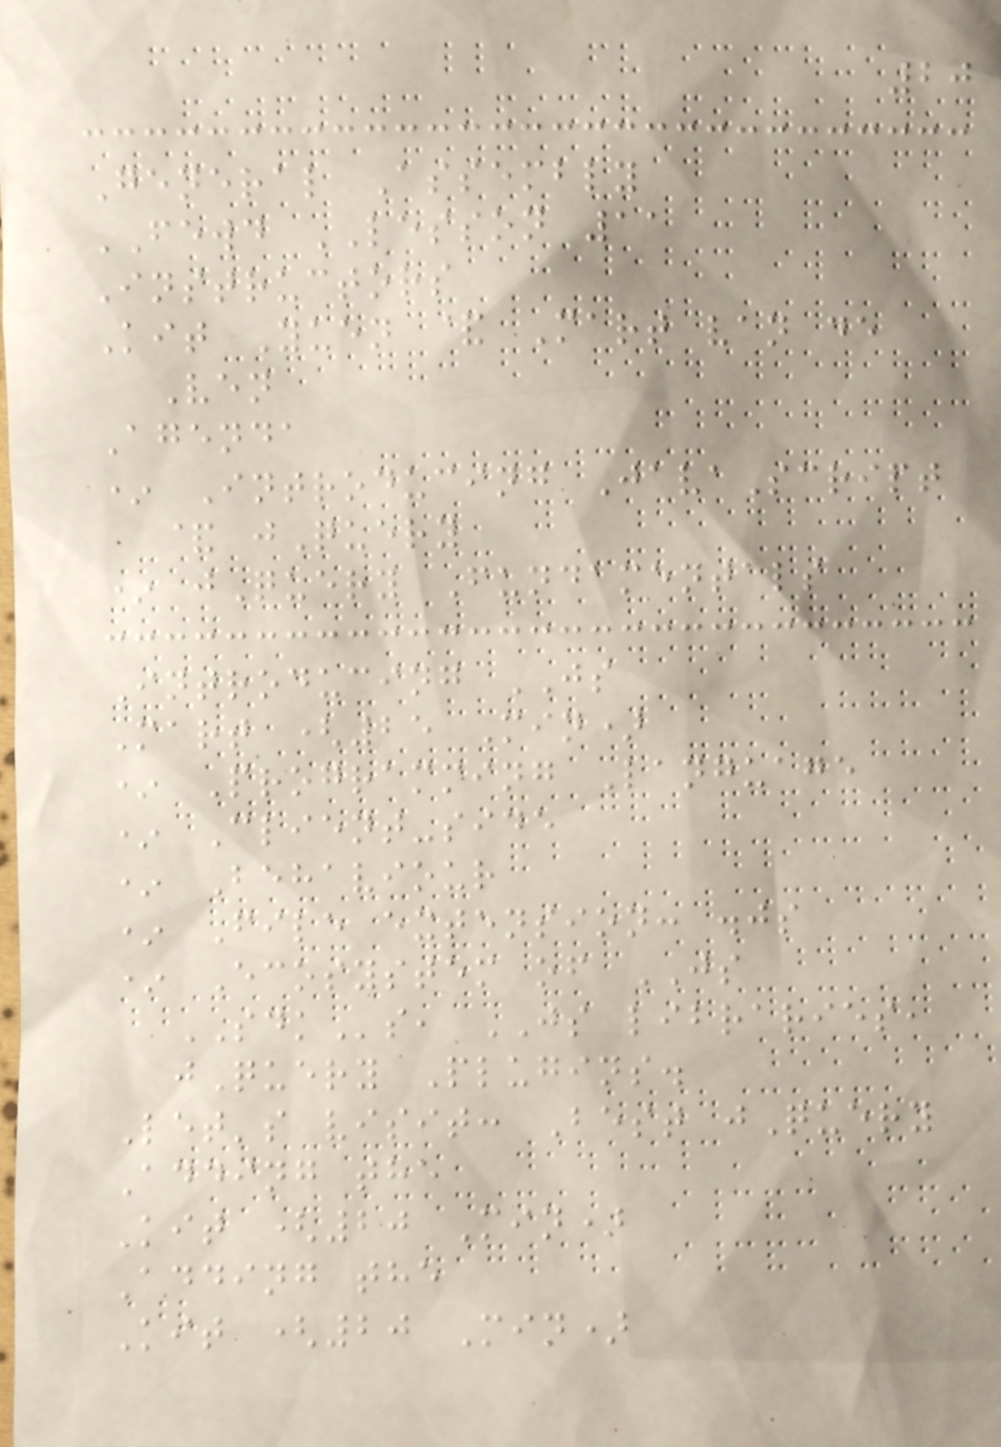20
General Assembly
FEWD LESSON 11
Instructors
Kit Yuen & Mart van de
Ven
Agenda
* Introducing JavaScript
& jQuery
* jQuery Fundamentals
Introducing JS
Mart (25 Min)
* Programming Language
* Client-side
* Behaviour
* File extension: .js
* Ecosystem of JS
SDKs, JS libraries,
jQuery Plugins.
Let's visit: Best jQuery
Adding the
Kit (20 Min)
Adding the
Kit (20 Min)
